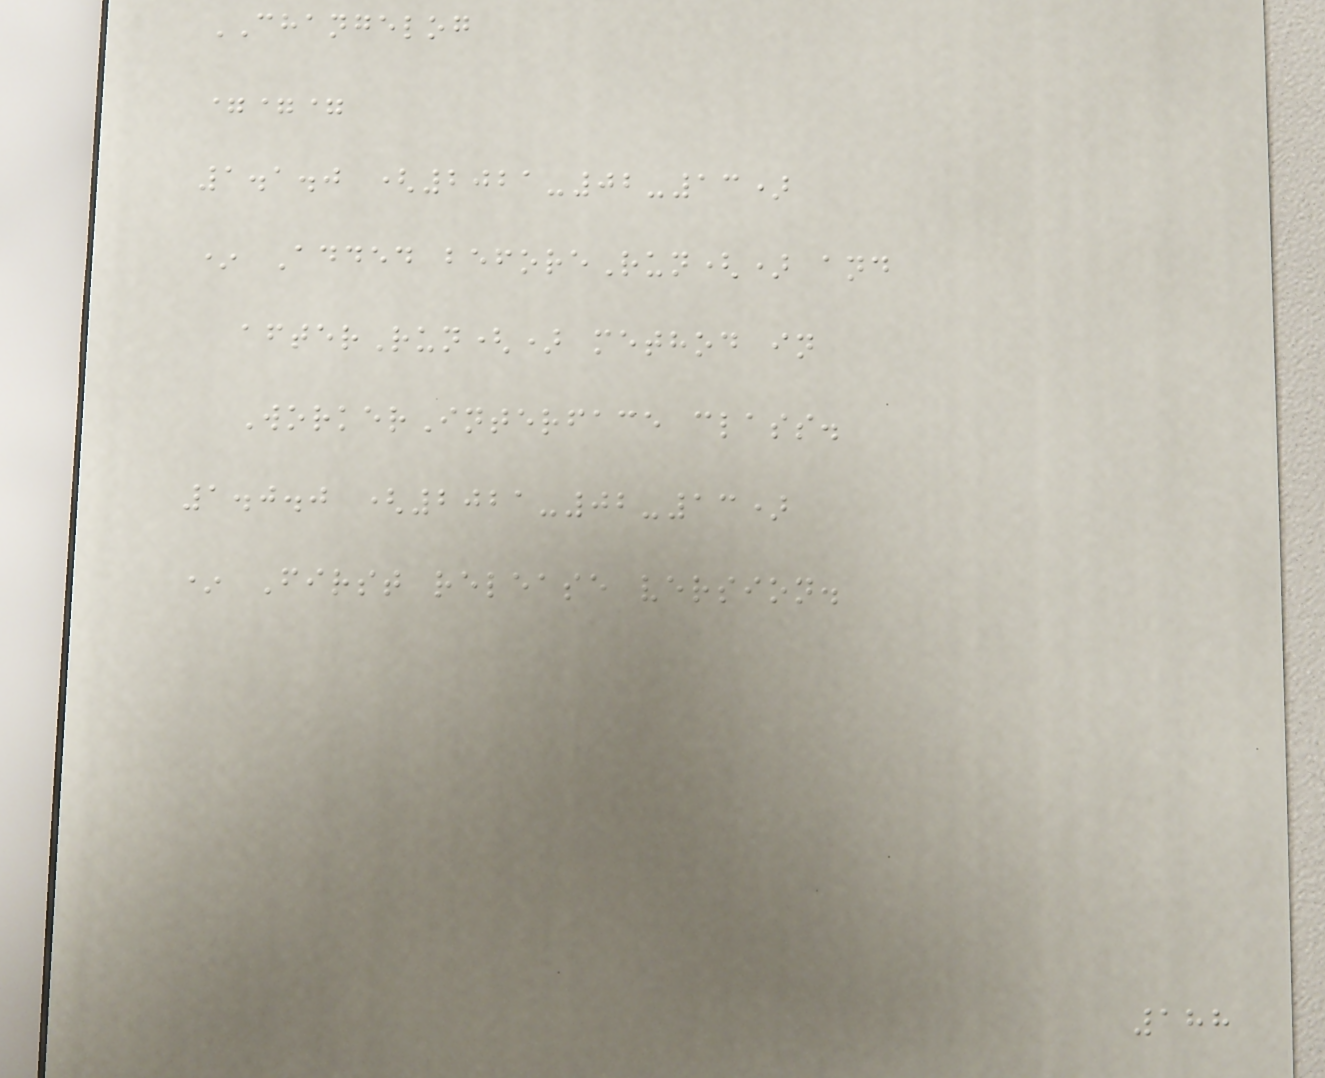CHANGELOG
===
1.1.0 (2021-02-13)
* Added beforeRun() and
afterRun() method in
WorkerInterface class.
1.0.0 (2021-02-13)
* First release version.
188
